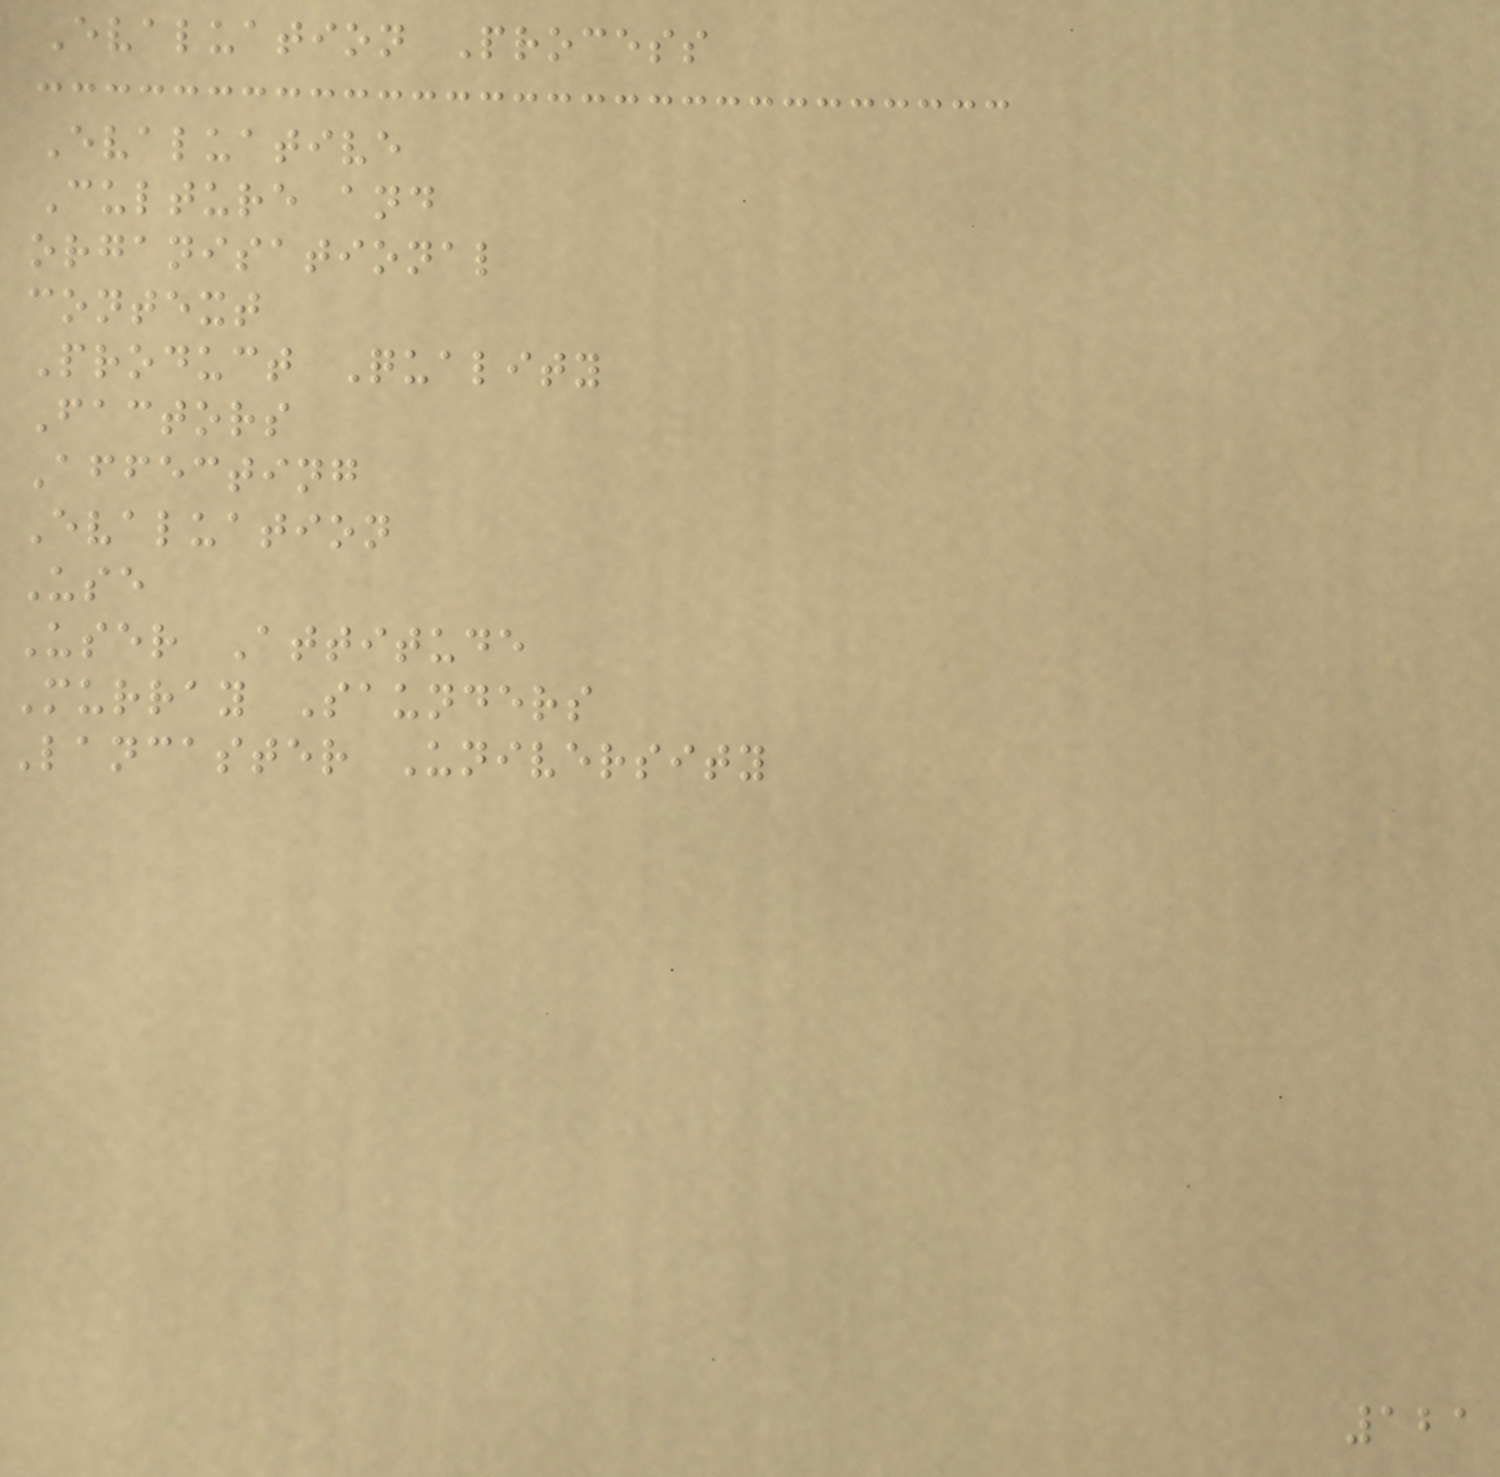Evaluation Process
Evaluative
Culture and
organisational
context
Product Quality
Factors
Affecting
Evaluation
Use
User Attitude
Murray Saunders
Lancaster University
121
